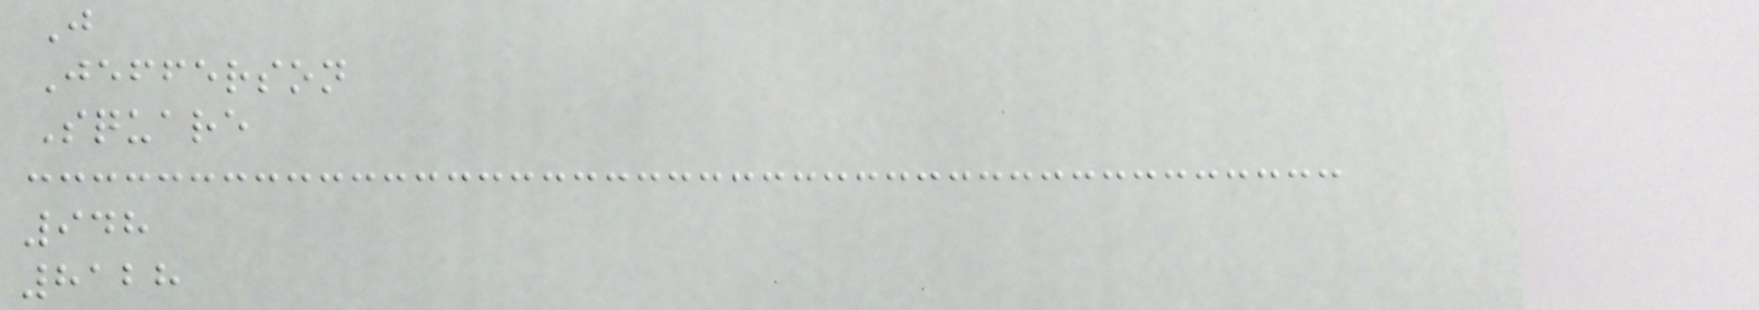J
Jefferson
Square
948
8128
